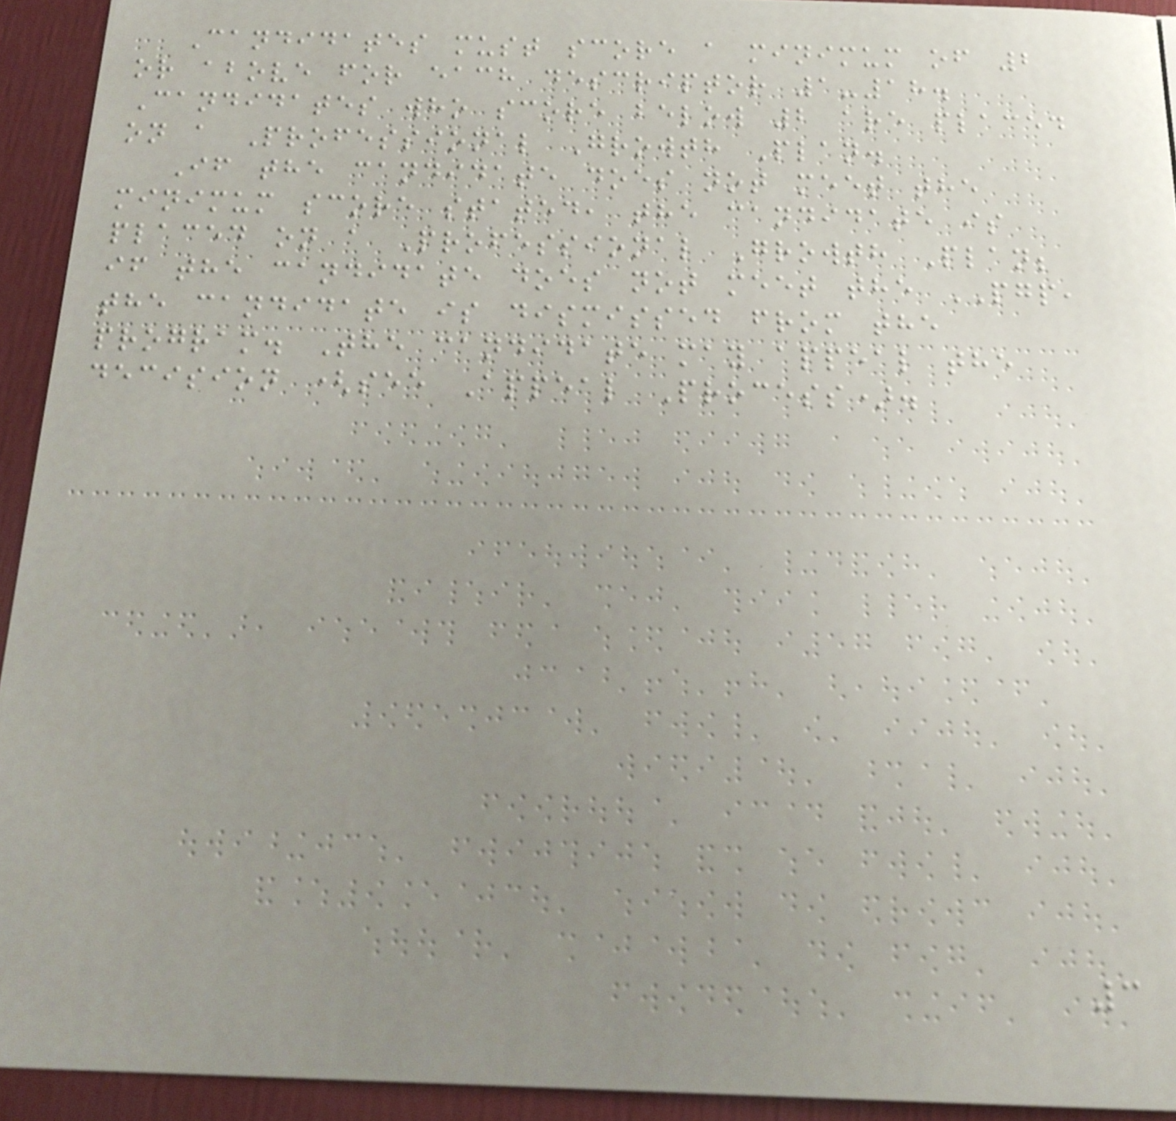Candidates must score a minimum of 2
or above for each descriptor 1-18.
Candidates who score below 2 are placed
on a Professional Growth Plan.
If the candidate does not meet the
minimum score stated, the candidate is
placed on a Professional Growth Plan;
if the candidate does not meet the PGP,
the candidate is dismissed from the
program. The candidate may appeal the
decision (see Appeal Process).
3
